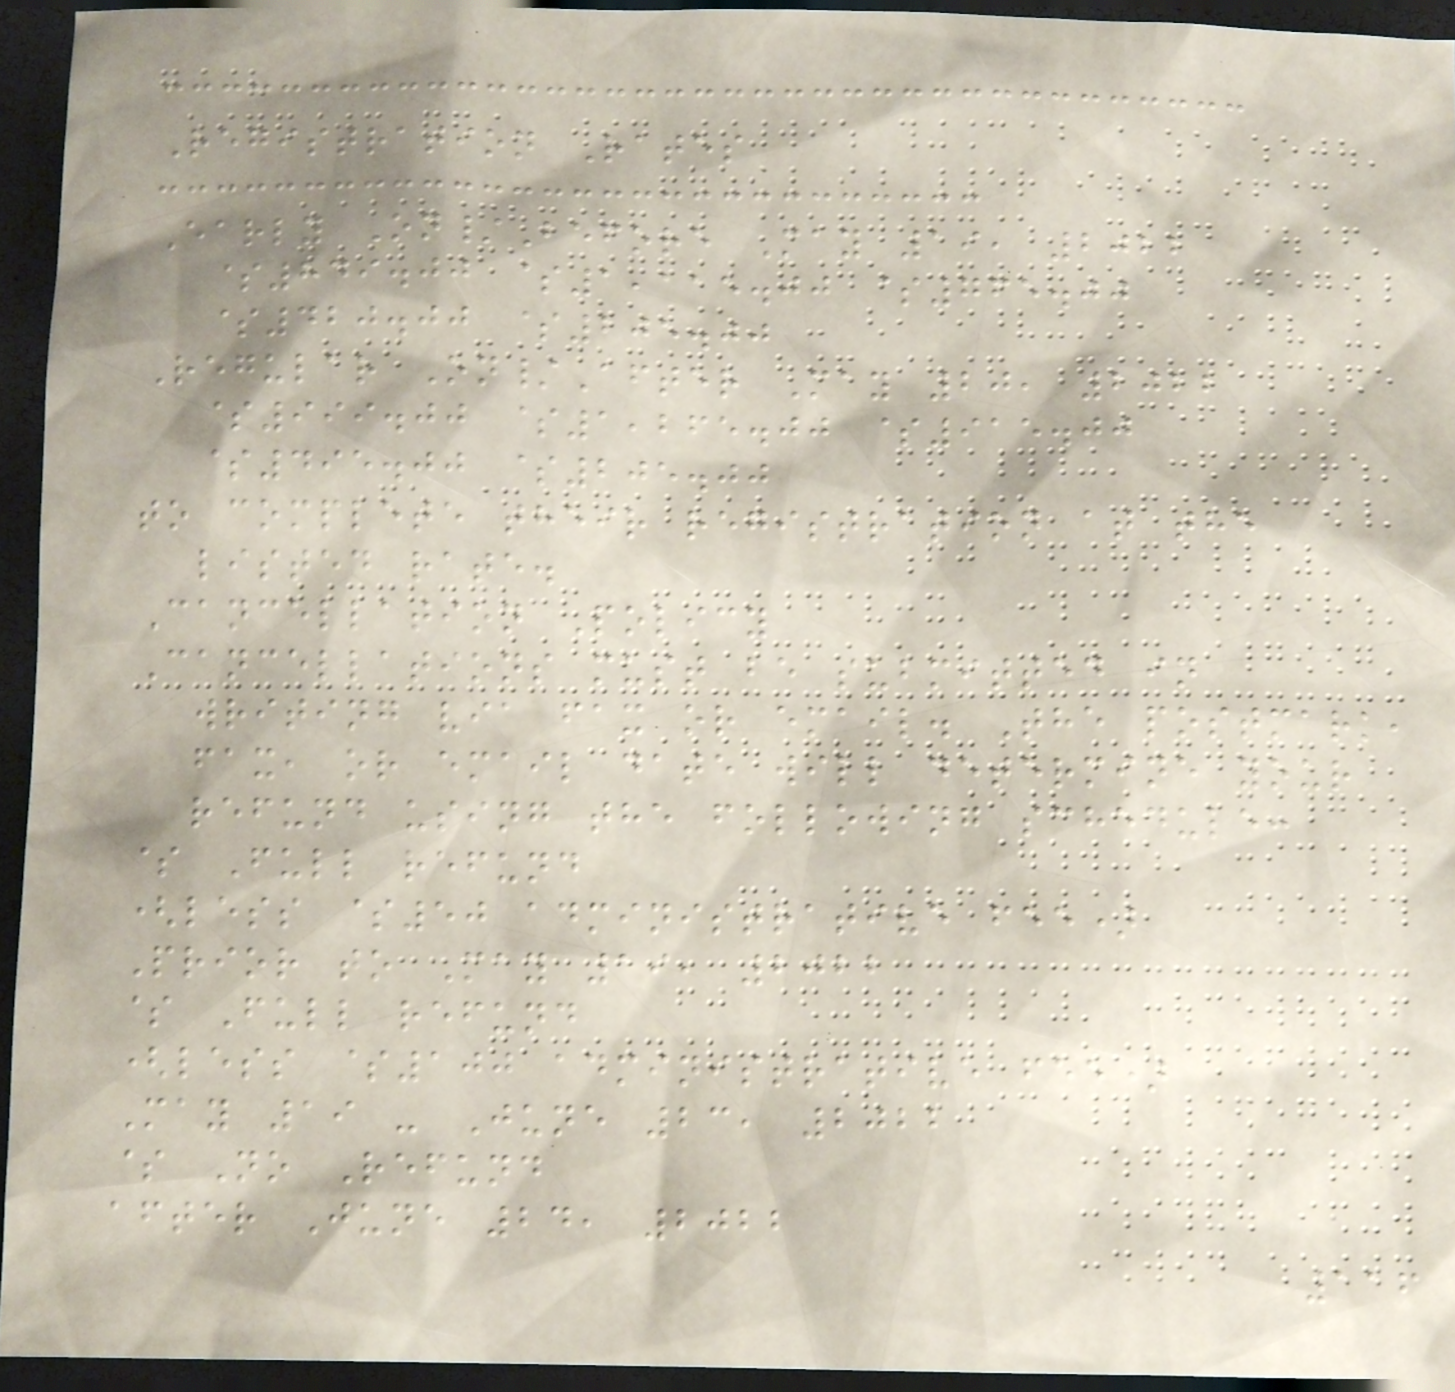Registration Rates
Early On/Before May 19, 2022
$849.00 $1,115.00 $765.00
$420.00 $205.00
Regular On/After May 20, 2022
$999.00 $1,265.00 $915.00
$495.00 $205.00
to complete their registration at the
listed rate.
Cancellation Policy
Cancellations must be submitted in
writing via fax or email. The postmark,
fax, or email date will determine your
refund using the following schedule:
$ Full refund
(less $50 administrative fee)
Prior to May 19, 2022
$ Full refund
(less $100 administrative fee)
May 19 - June 23, 2022
$ No Refund
after June 24, 2022
116
